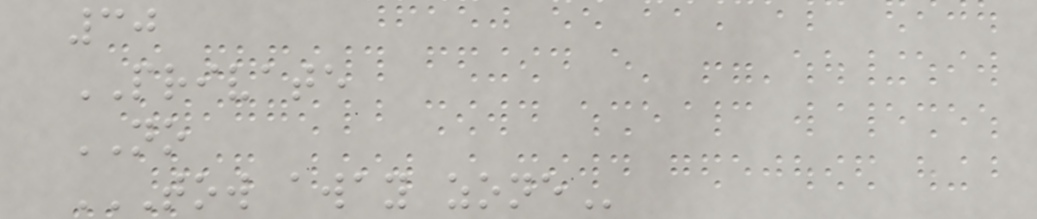30
PRIVATE
NO
TOW AWAY ZONE
